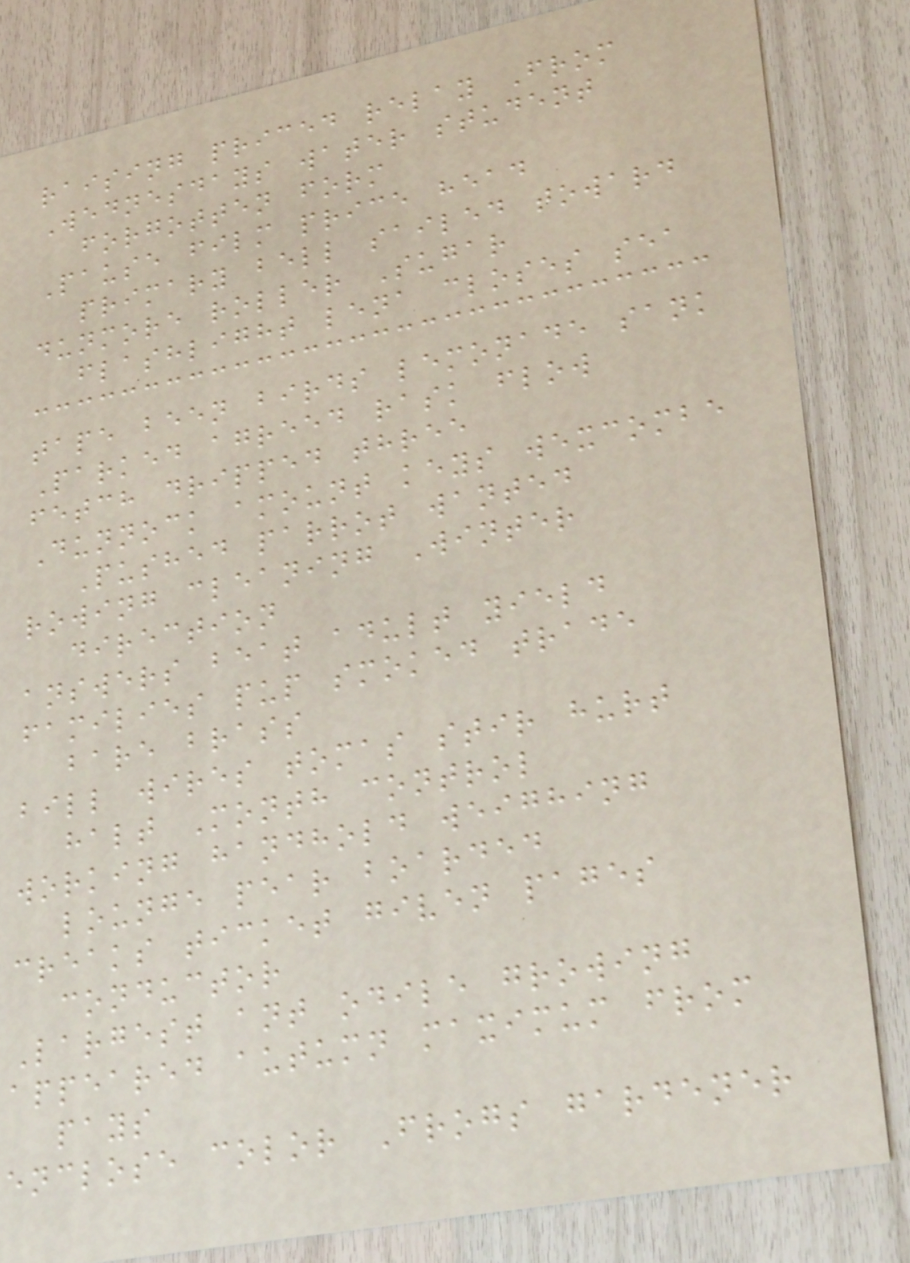raising priced relay From
Wednesdays water student
forgotten form
Pause film price head
primary bell sailed toward
dunmore roller Sugar
flashlight lena closes sea
tape been birds lemonade sank
Parked agreed rask flow
fetch dripped three
Dunnock amount keys wexcombe
Pushed parrot wanted
rowing cleaning Winter
direction
answers beat adult yield
families pup smoked trade
bare brass
bill wires tomas stir hurt
halt Month control
working handhold weighing
lounge pear boarded
creaks ticket given pages
conductor
Largest ant odile growing
appeared autumn maximum from
pays
enclose color Frogs gardener
